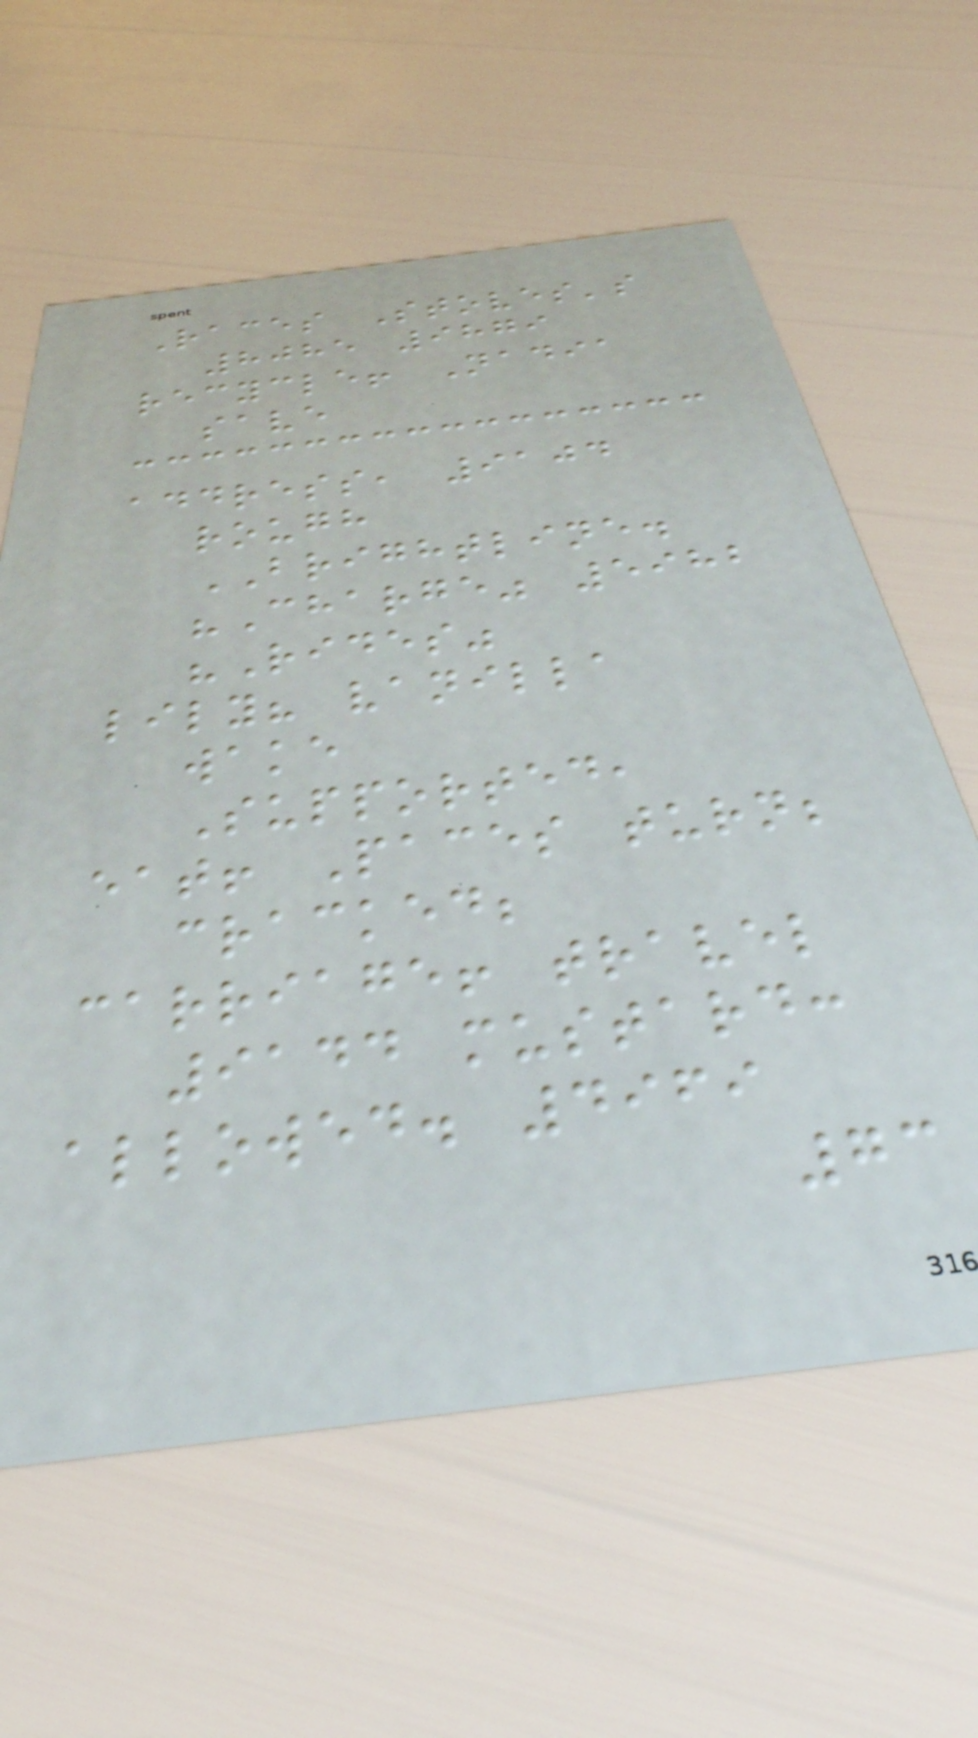Races Stoves's
8085 9879
recycle! Nadia
save
address, 9104
rough
BRIGHTLINE.
"Charge" 5982
"Rides"
lily? vanilla
wake
Supported,
eat! Paces turn;
cracked;
carriage! travel
9144 mustard:
allowed. 4969
73
